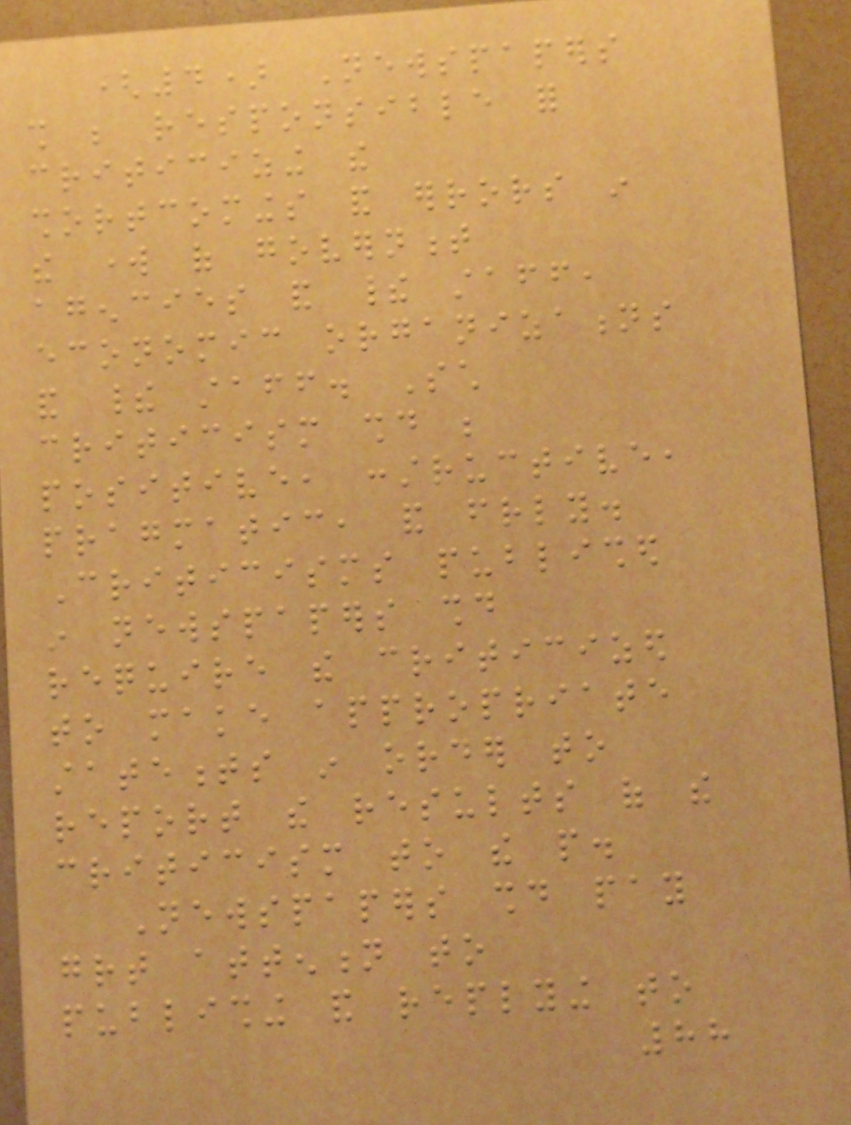(4) Newspapers
shall be responsible for
criticizing the
shortcomings and errors in
the work of government
agencies and their staff,
economic organizations
and their staff. Such
criticism should be
positive, constructive,
pragmatic, and friendly.
Criticisms published
in newspapers should
require the criticized
to make appropriate
statements in order to
report the results of the
criticism to the people.
Newspapers should pay
great attention to
publishing and replying to
88
